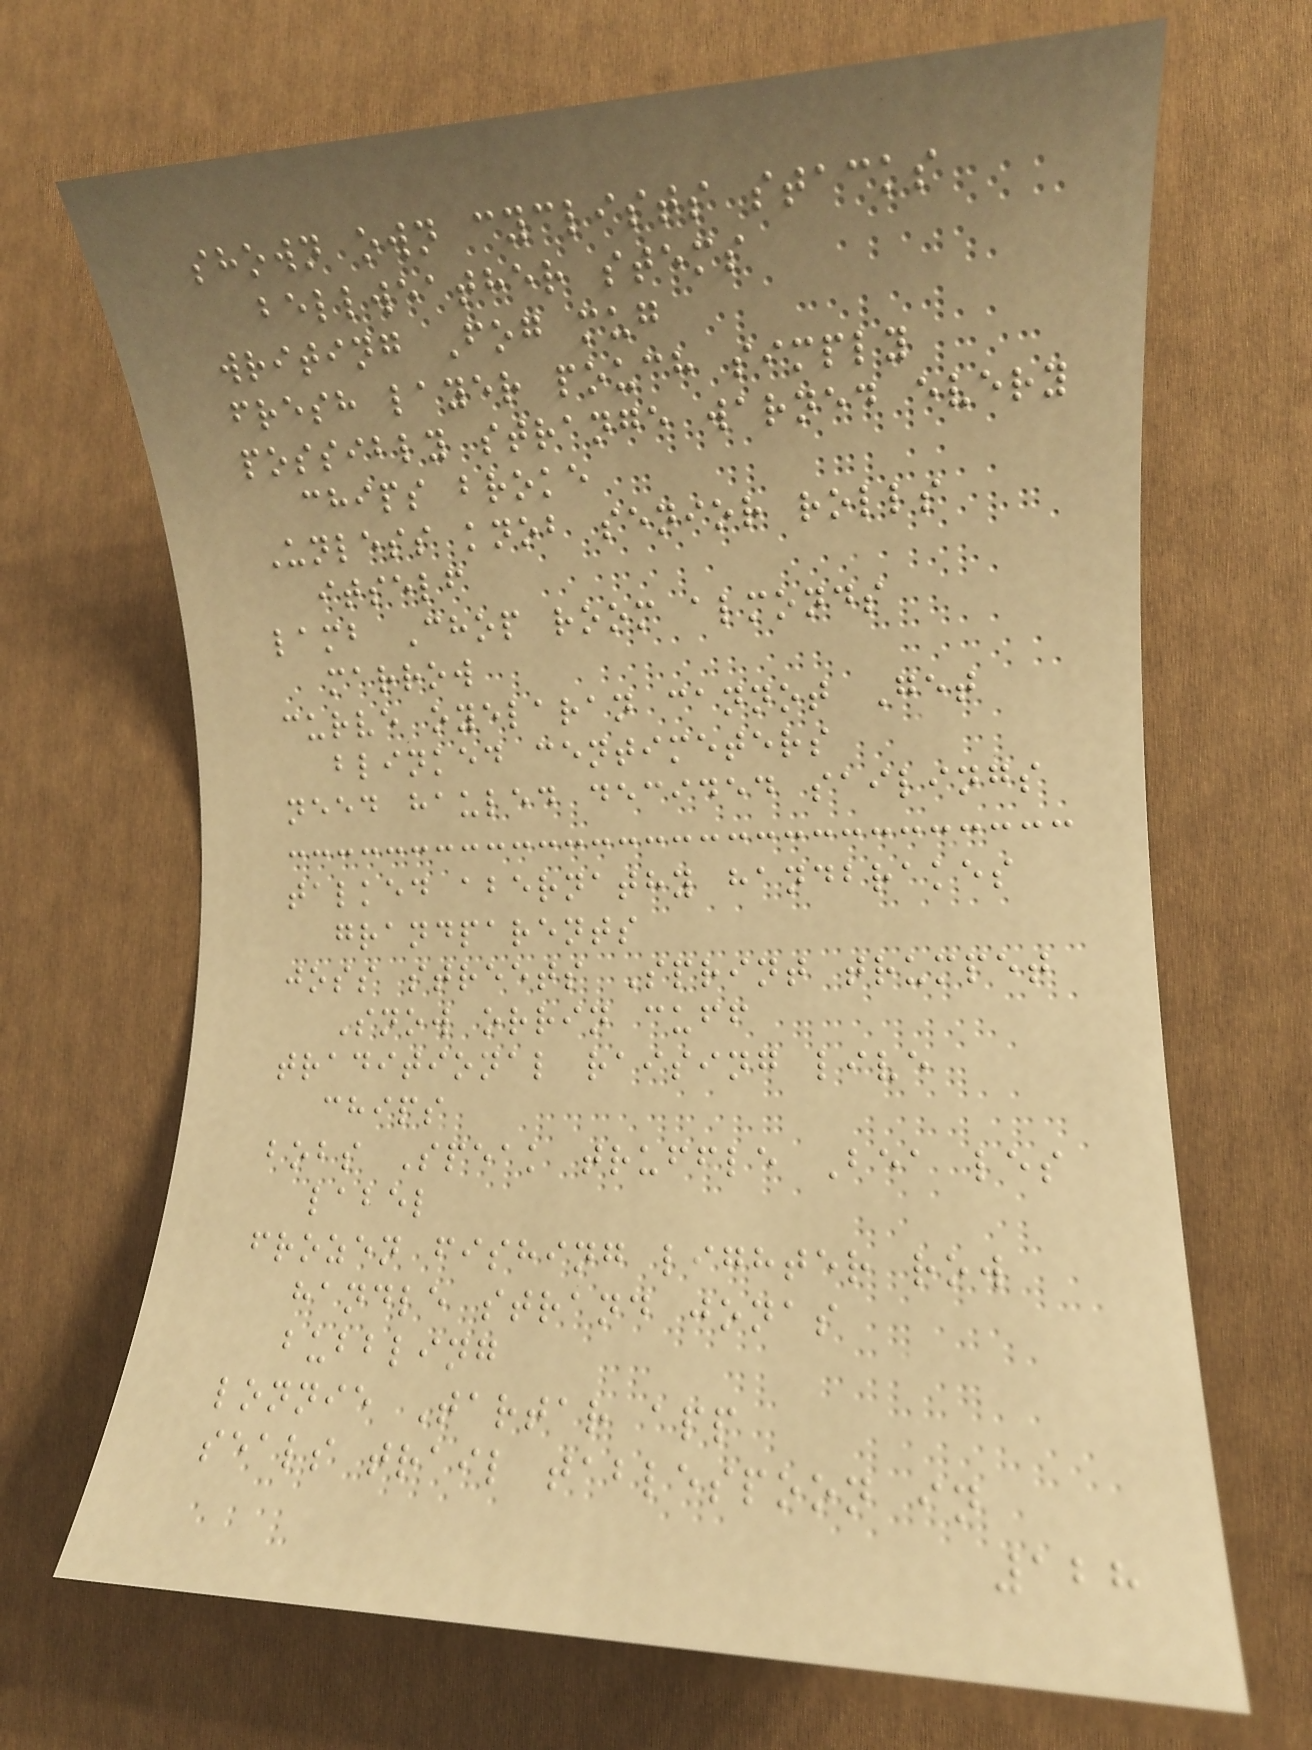shown own cyclists stacks
bellweather stems
writing Fog mug
fresh layer pouch simply
possibly strange warned every
chips broke
Unless knob senior rolls
itself
lamb Chop room almonds
marrow
curve oyelaran cannot Get
blinked centimeters
need hauled decided sailings
talked abernathy handbrakes
grandparents
joss streets Sprint trumpet
Snow orrin cuff
traditional raising live
chips
bobs Speak truffle Bea les
label
frozen fishing lighter row
handle strand jonas
bubbling
lonnie Tartar app
seals trail tablespoon in
128
